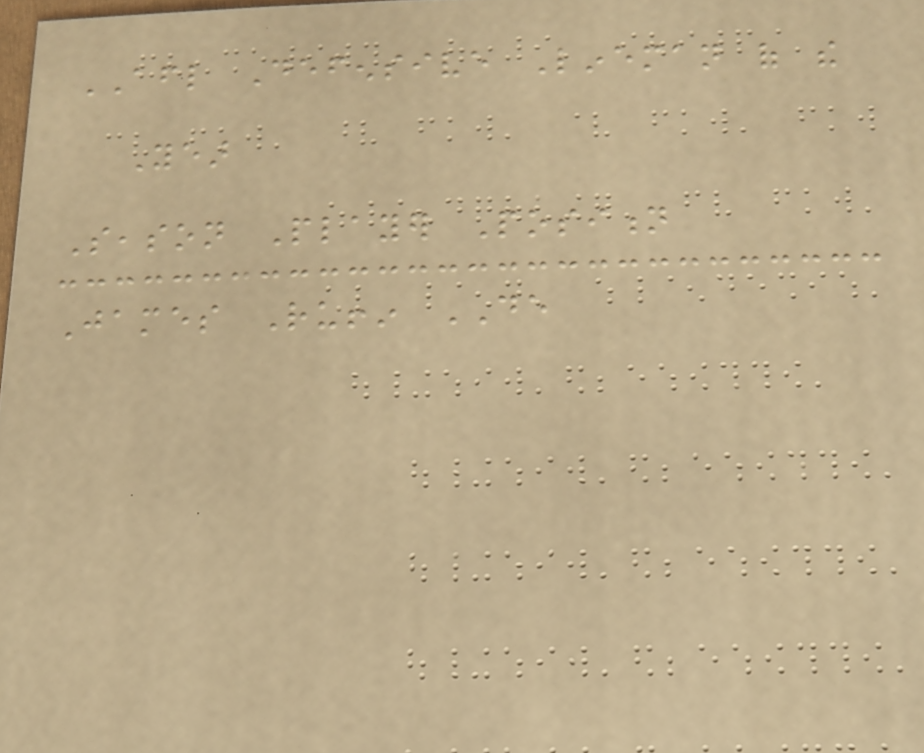AFL Defensive Lineman of the
Year
Season Player Position
James Ruffin DE
